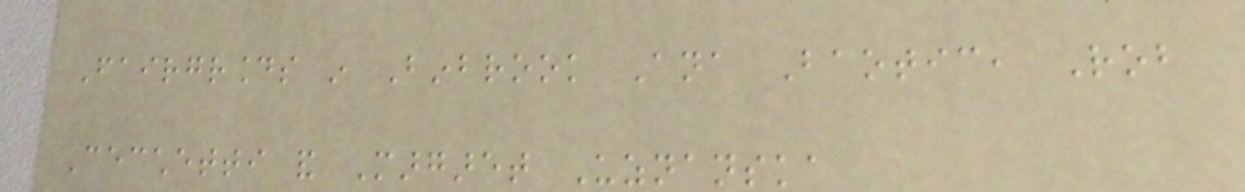Fairgrounds in Binbrook Ana Baotic, Rob
Cecchetti and Margaret Uznanska
